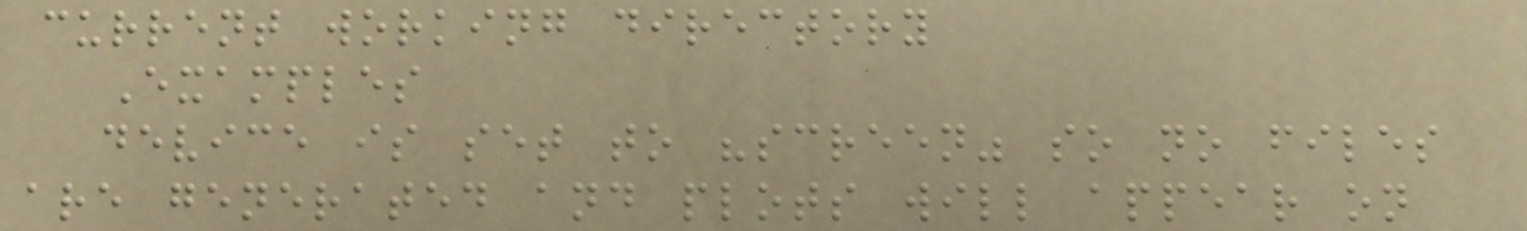current working directory
Examples
device is set to "screen" so no files
are generated and plots will appear on
